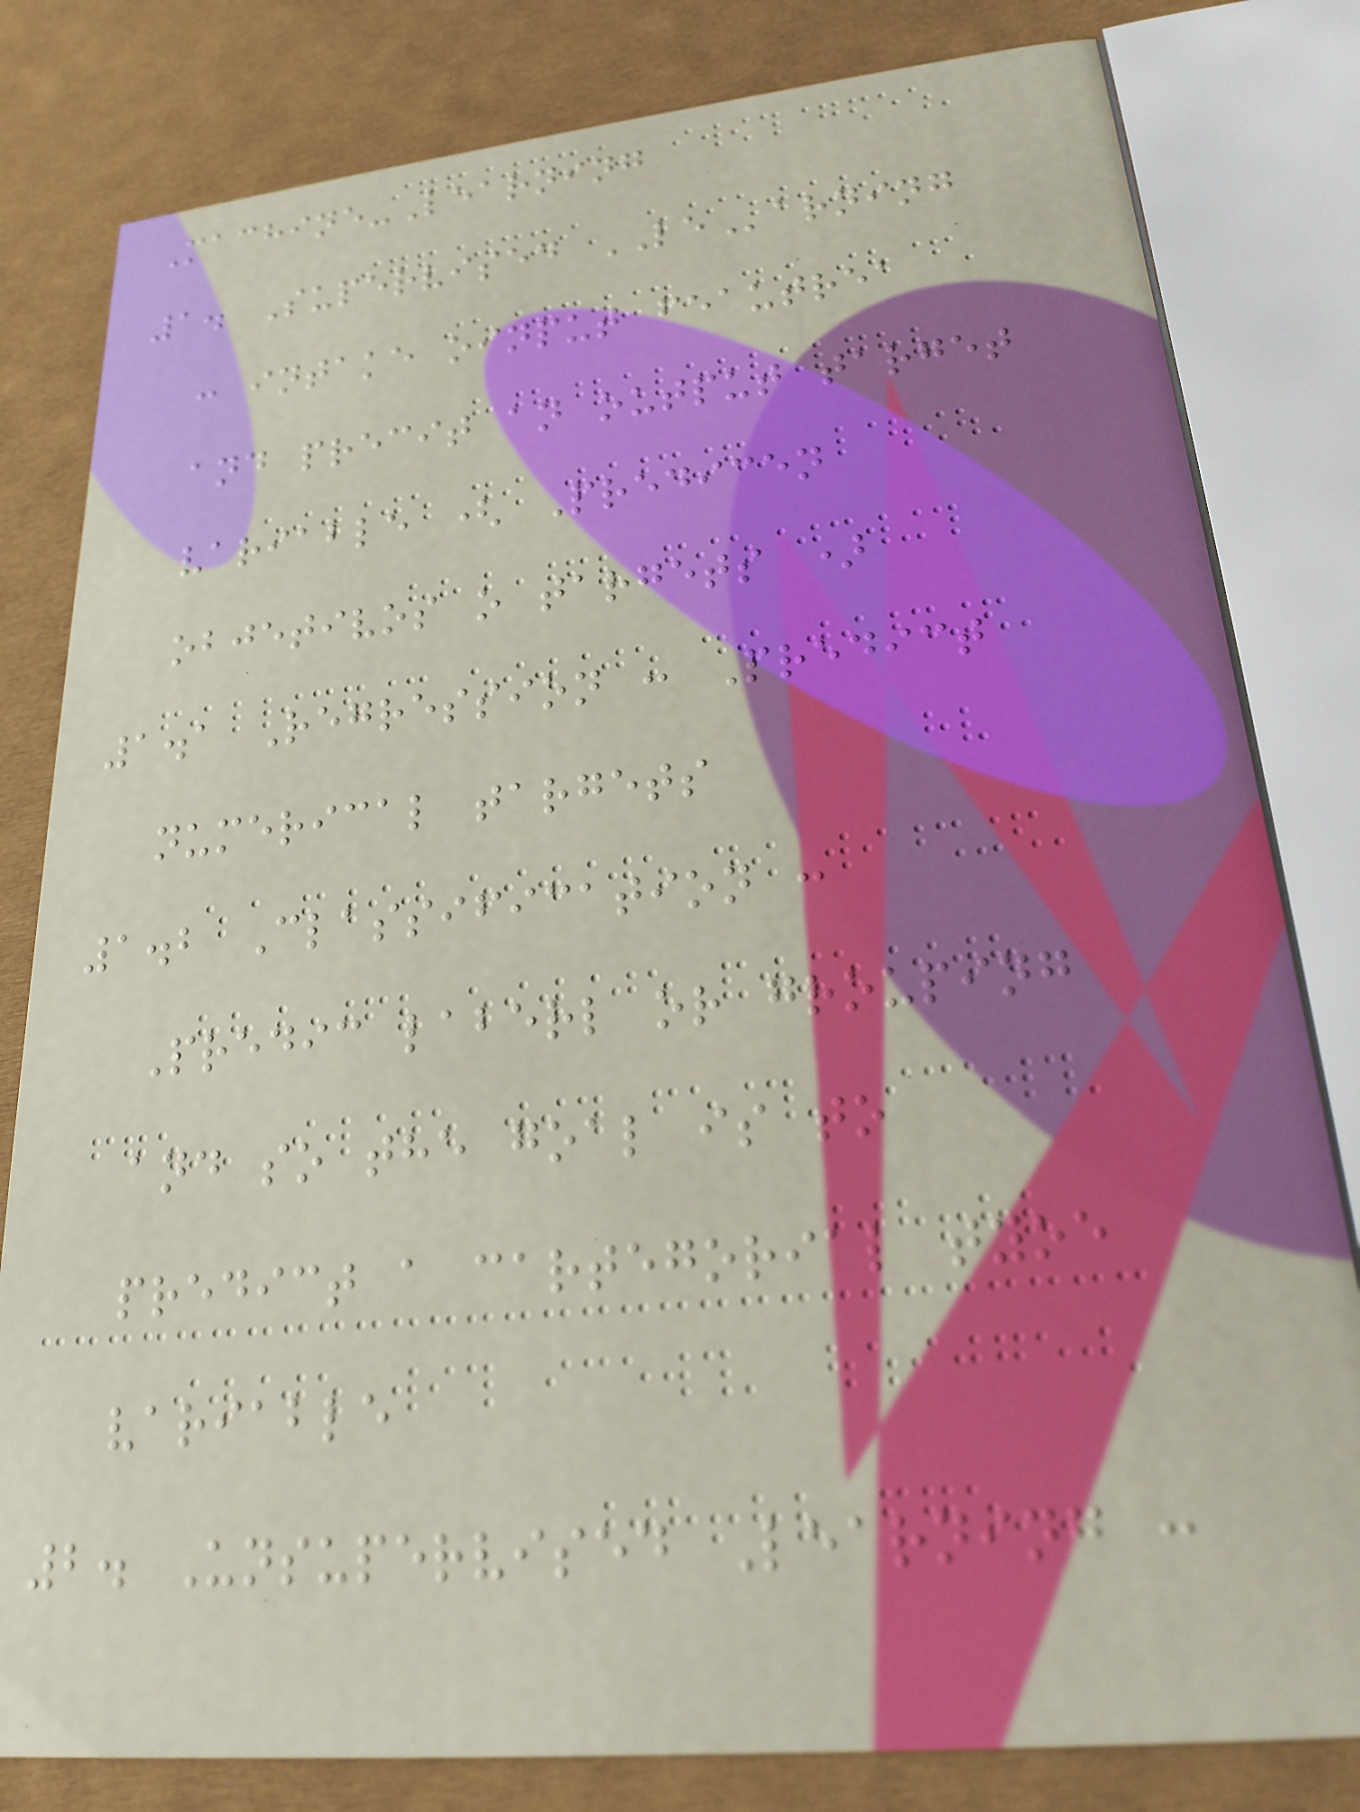Machine-Learning
1. Supervised LEarning
: intake oinput feautrea
and precit an output target
variable ( Predicen
objetivos o targets )
1.1 Regression : Predict
numerical targets
1.2 Classification :
Predic laberl or grouping
and so the goal is to
predict a cartegorial tyoe
variable
2. Unsupervised Learning :
